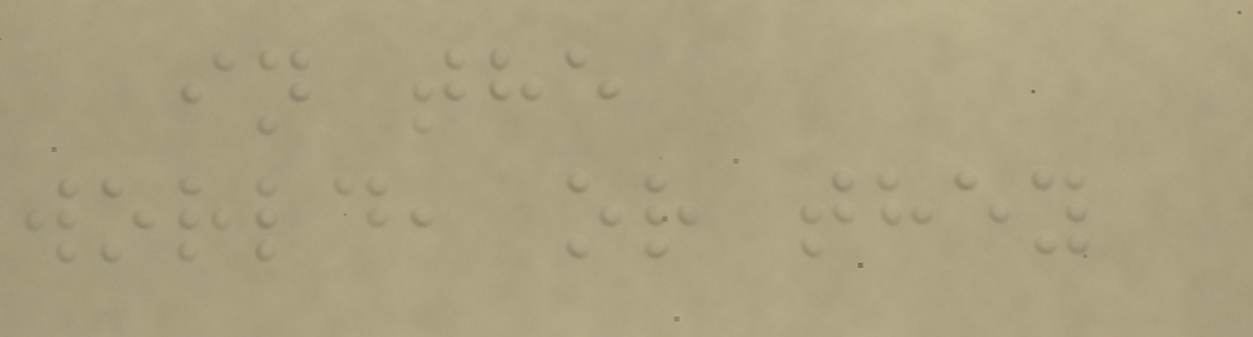in the
world, or they
